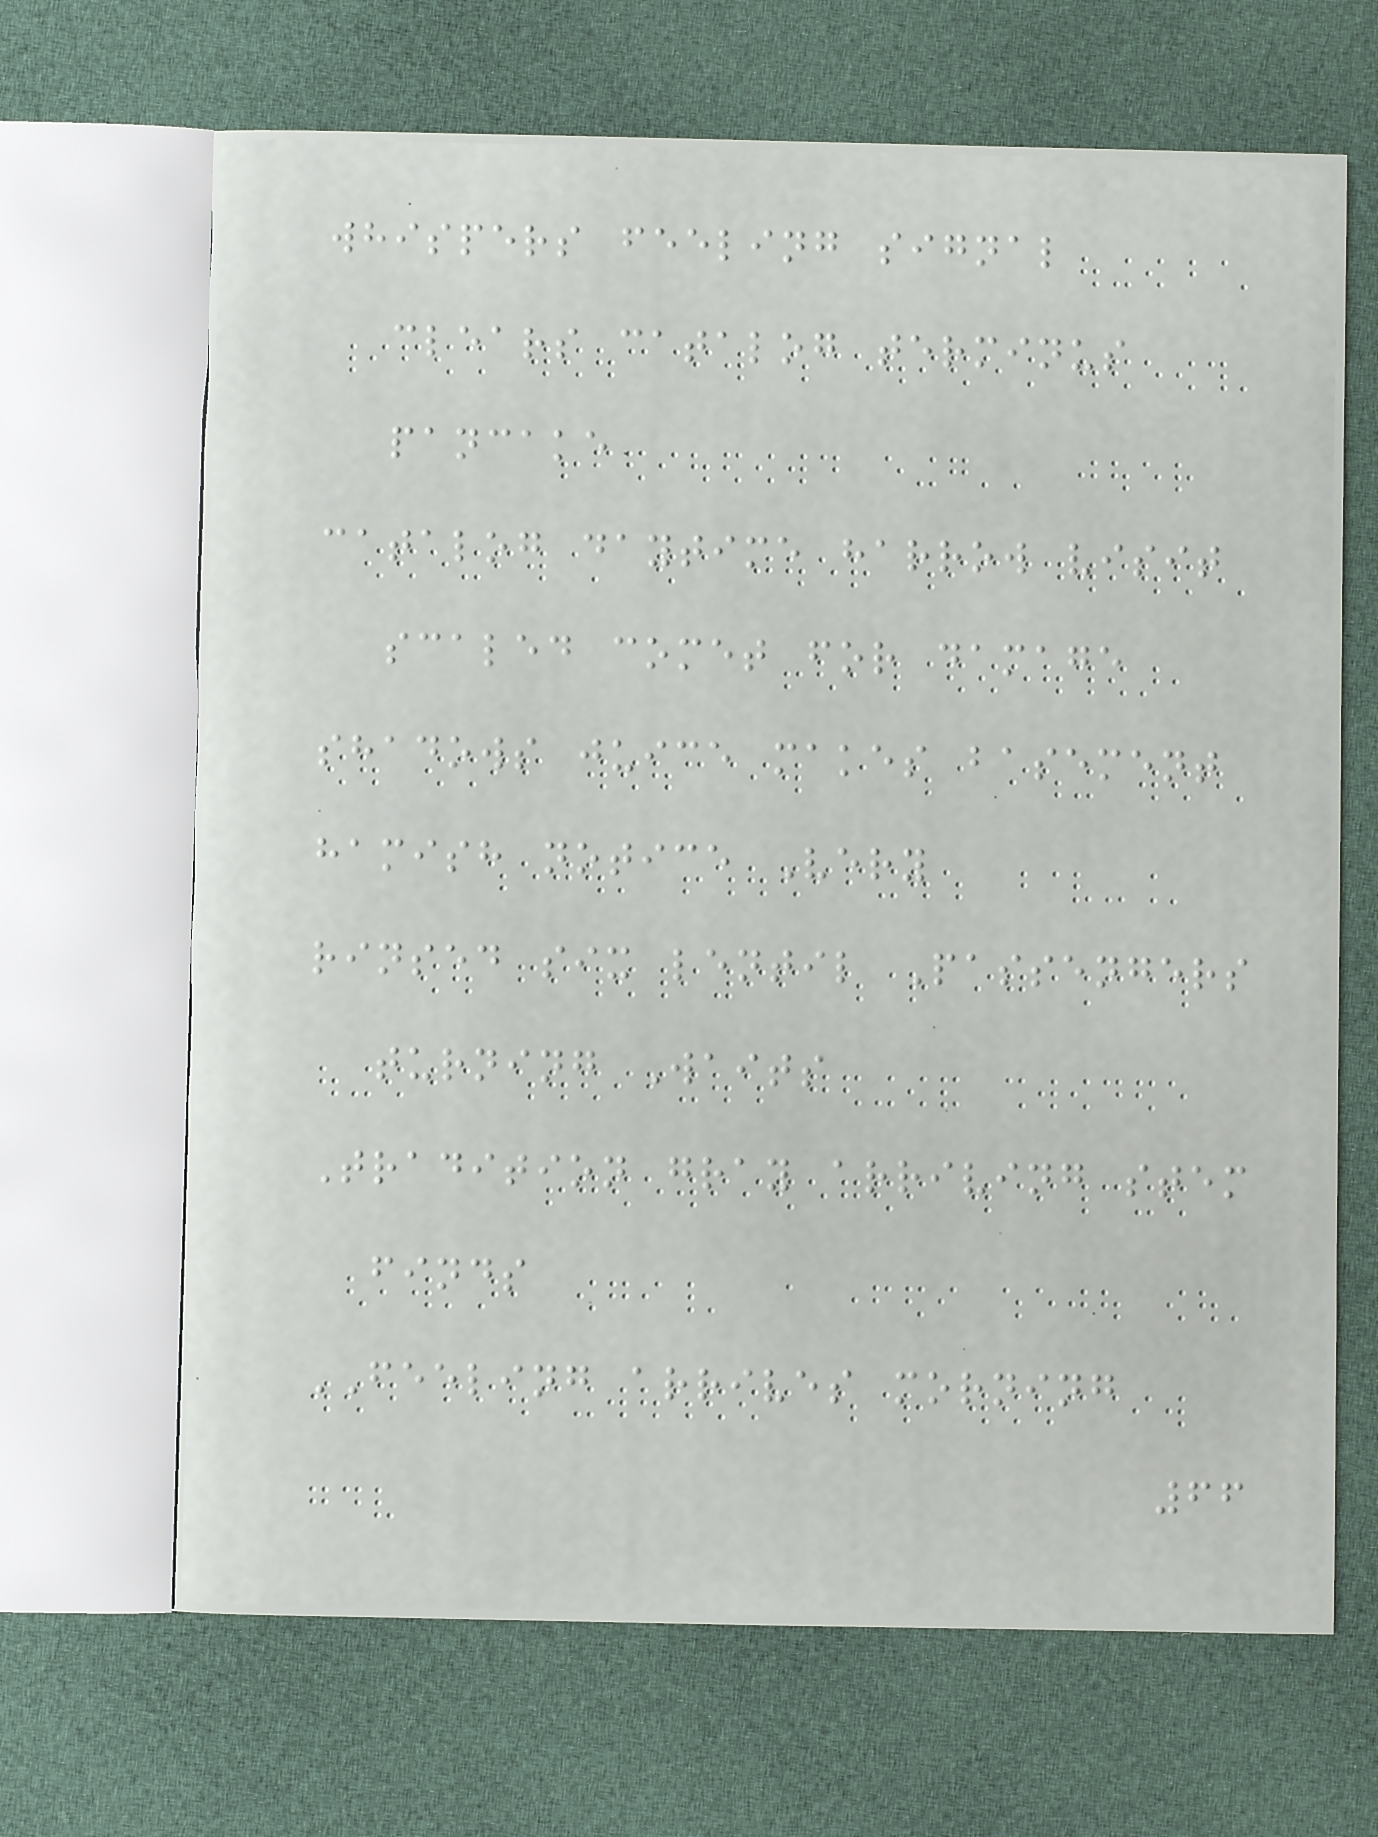whispers feeling signal
clears catalog terminus
pancake
catalog daytime harrow visit
scaled comet for damage
shadows juice makes basement
hamish notice Very
rinsed six lentil Passengers
turning Waits
Tradition gray arriving stem
finds
FEELING arrives morning
66
